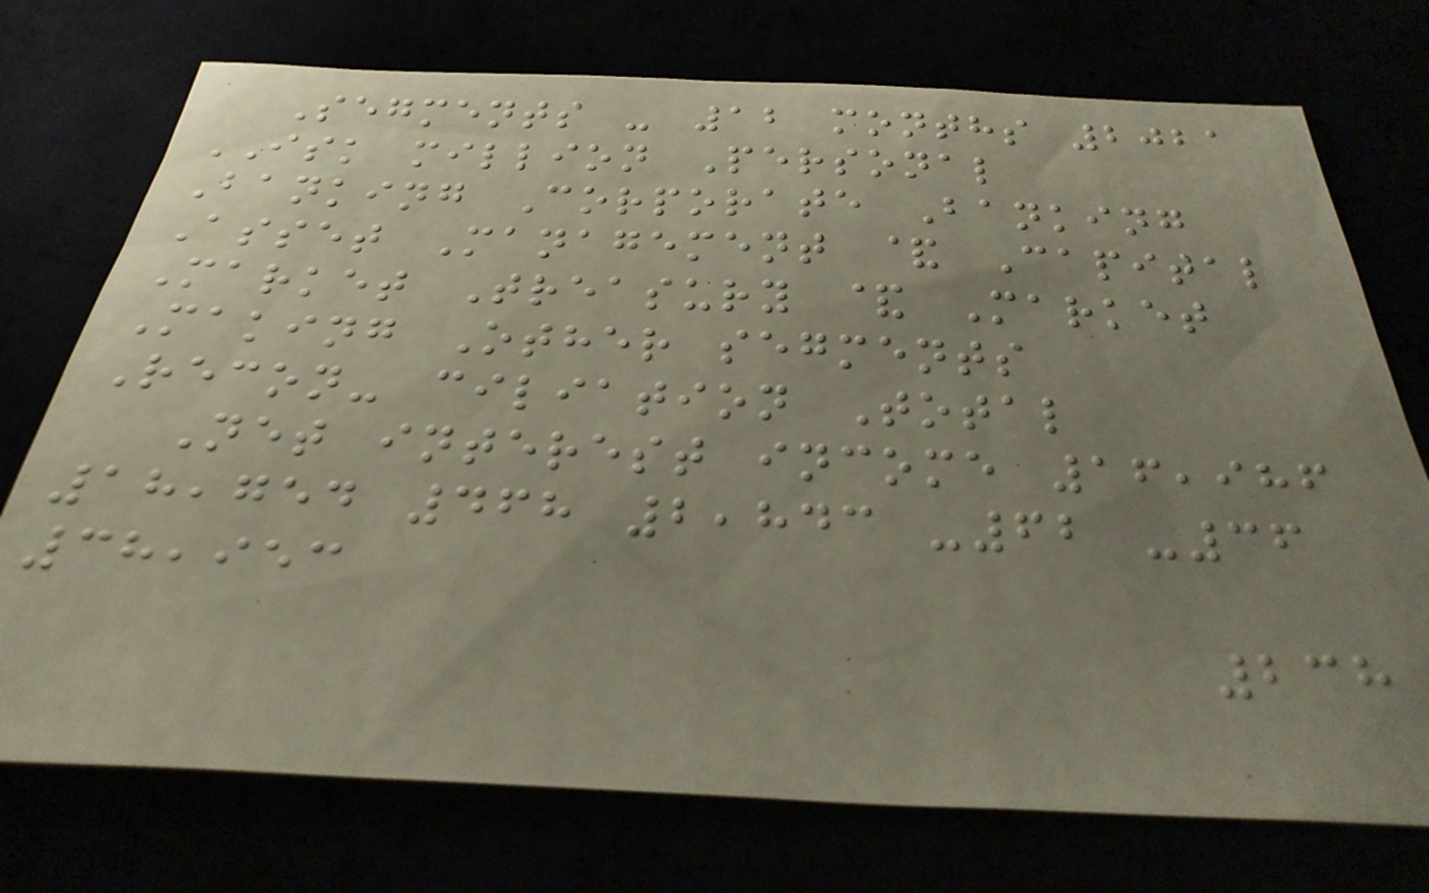Segments - 12 months 2021
ISK million Personal
Banking Corporate Banking
Asset Management & Capital
Market Treasury & Market
Making Other segments
Recon- ciliation Total
Net interest income 16,986
18,754 468 2,843 -62 -36
38,953
238
